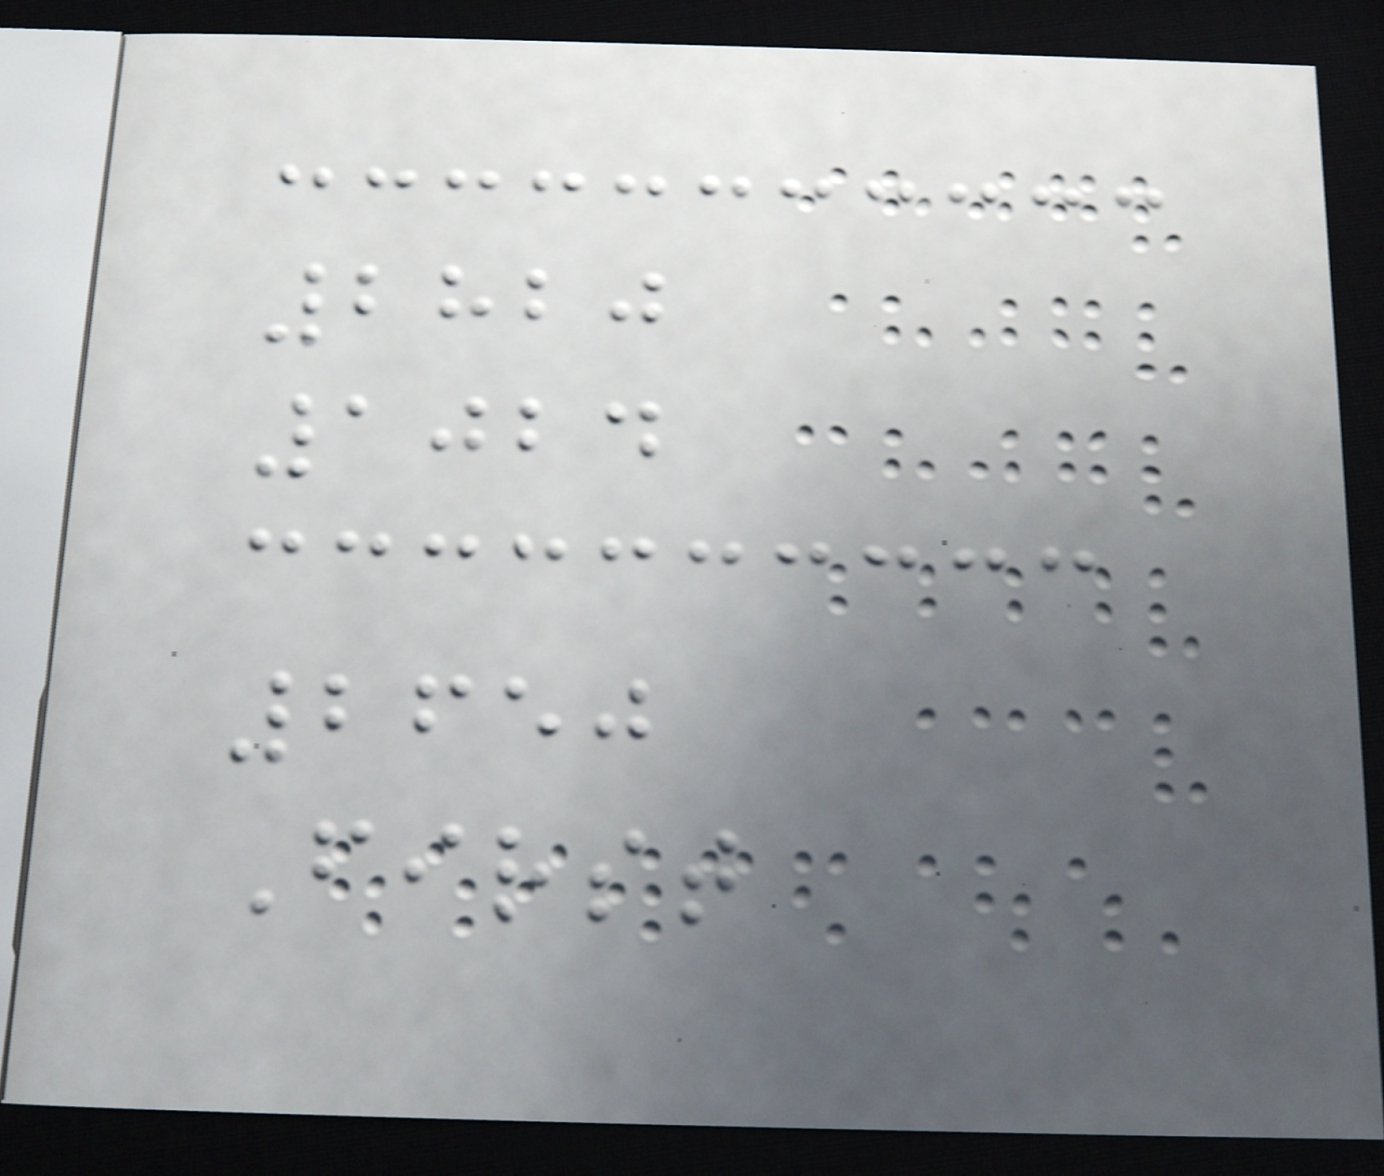2820
1024
2650
First
